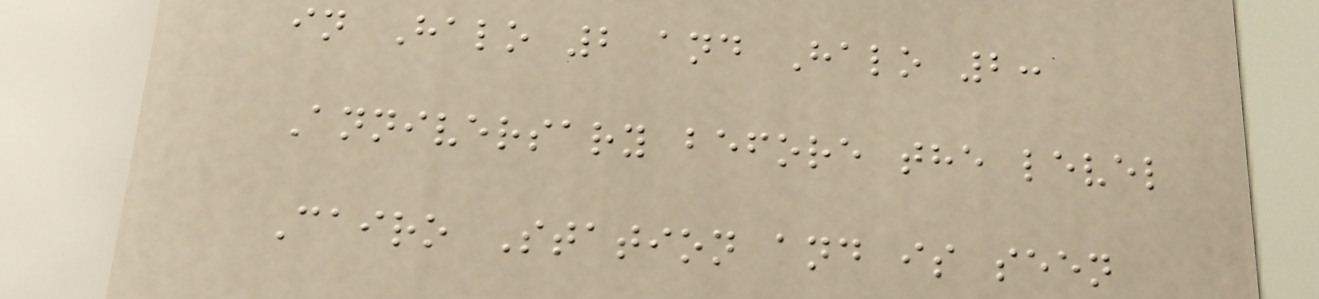in Halo 2 and Halo 2:
Anniversary before the level
Cairo Station and is seen
